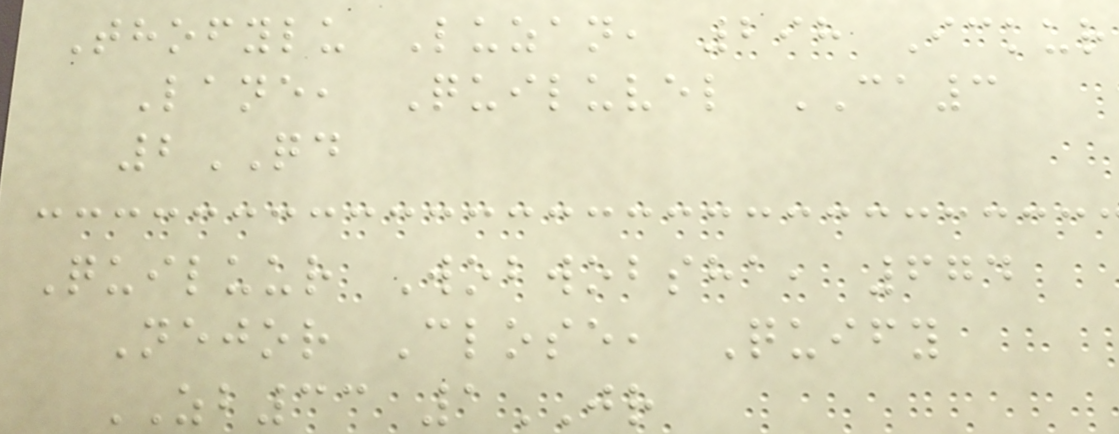Thofylu Luzan, 298 Ickur
Lane, Quiluvel CA3
2QD
Quiluur Wobwobsha, 674
Nejor Close, Quify
ZB33 1JR
